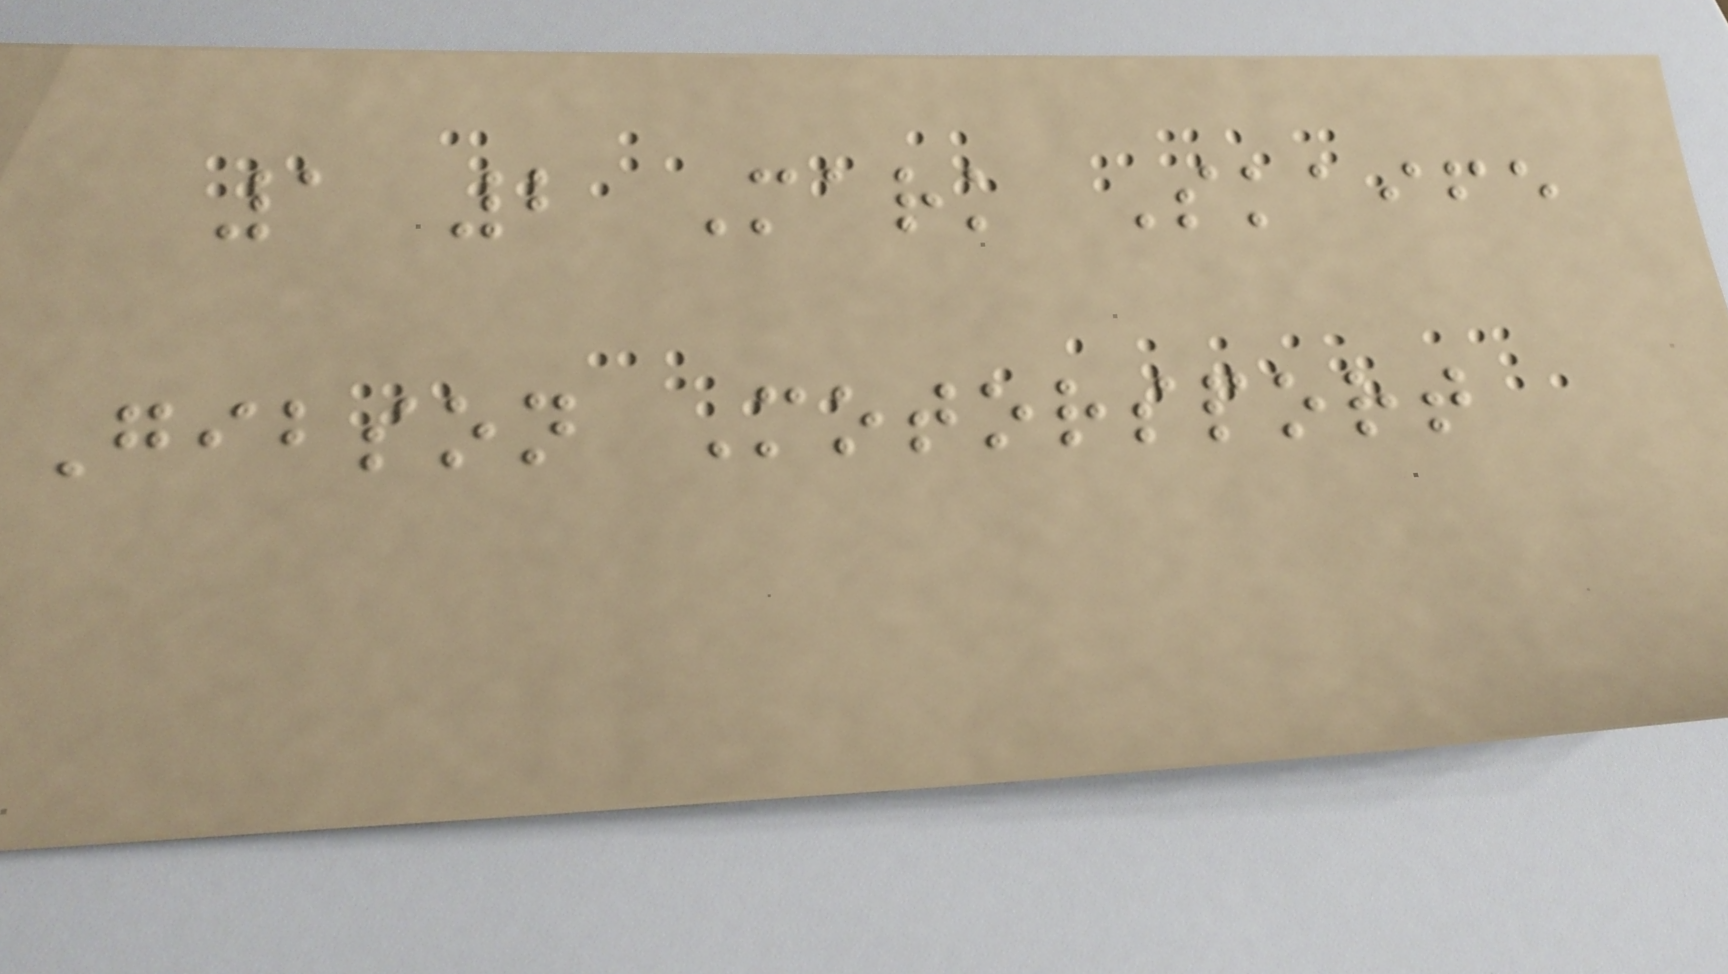1 2 Mark Skaife
Gibson Motorsport
